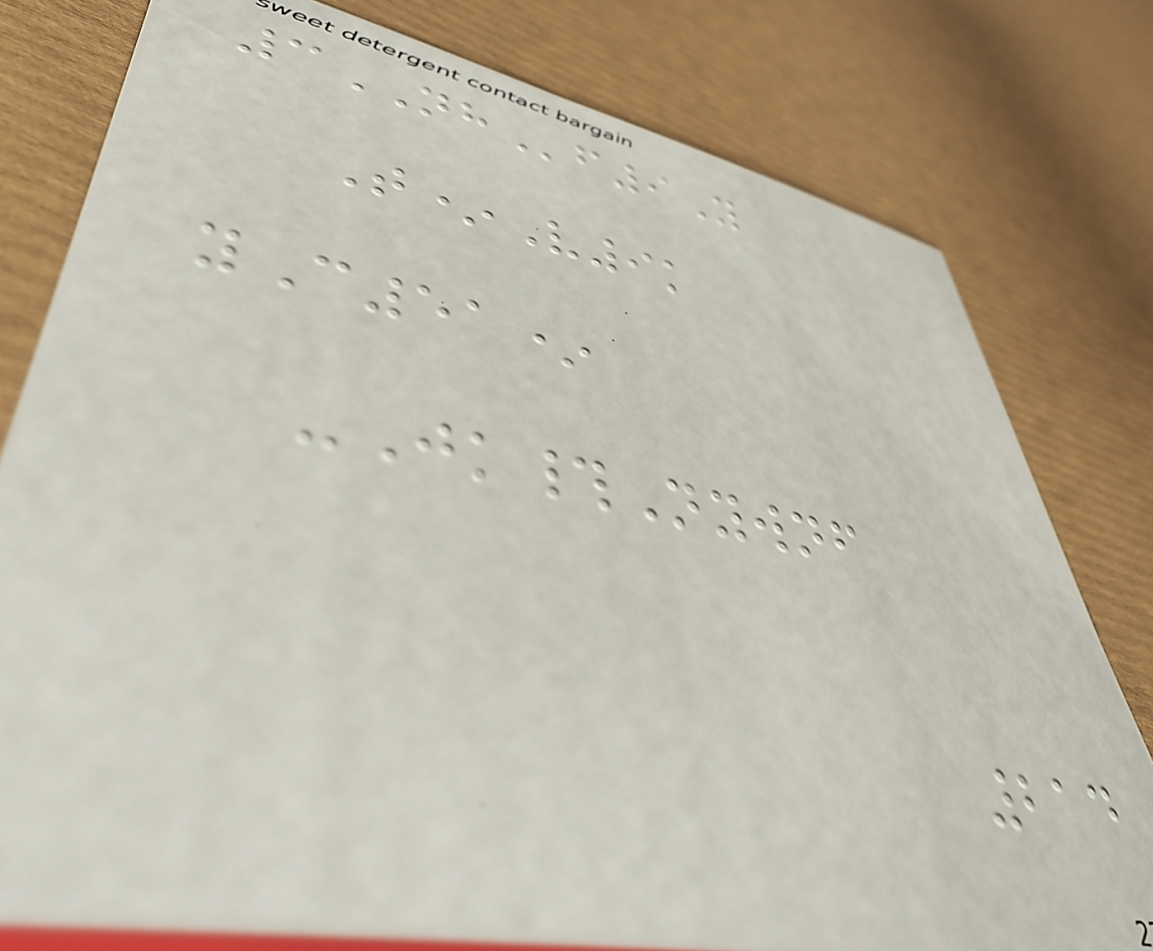3NHf9Y
T*V9k
yC51*
-Jk#Nywnf
214
